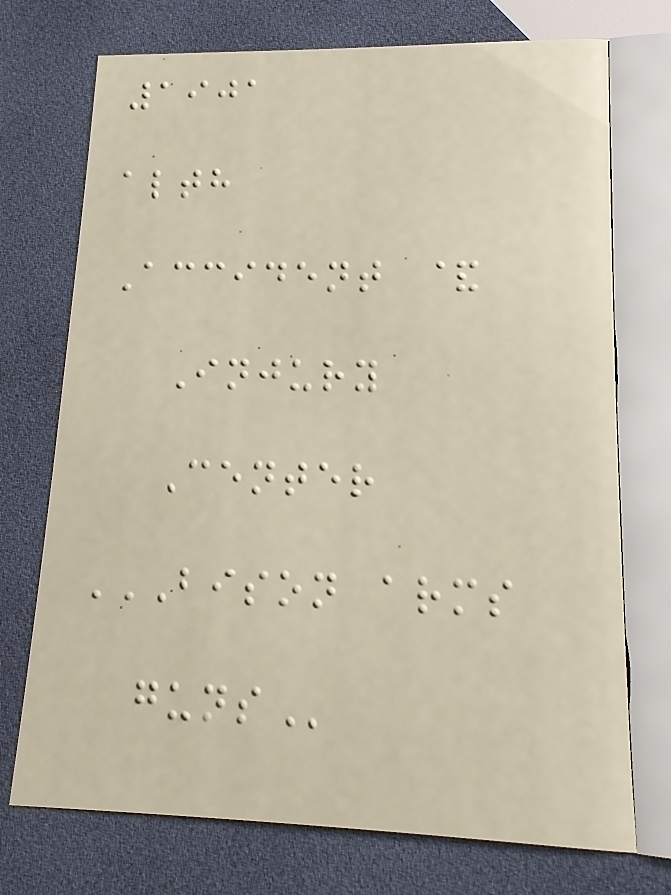1901
alth
Accident &
Injury
Center
BISON ARMS
GUNS
